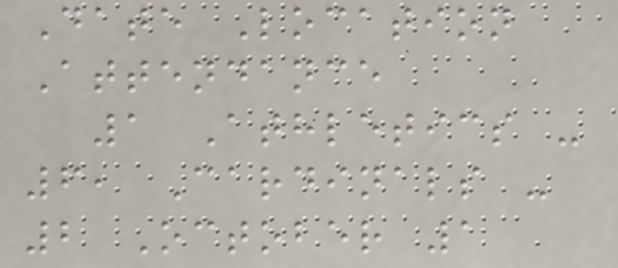Date Location
Attendance
1 Athletics -
6, Cardinals -
2 October 1
